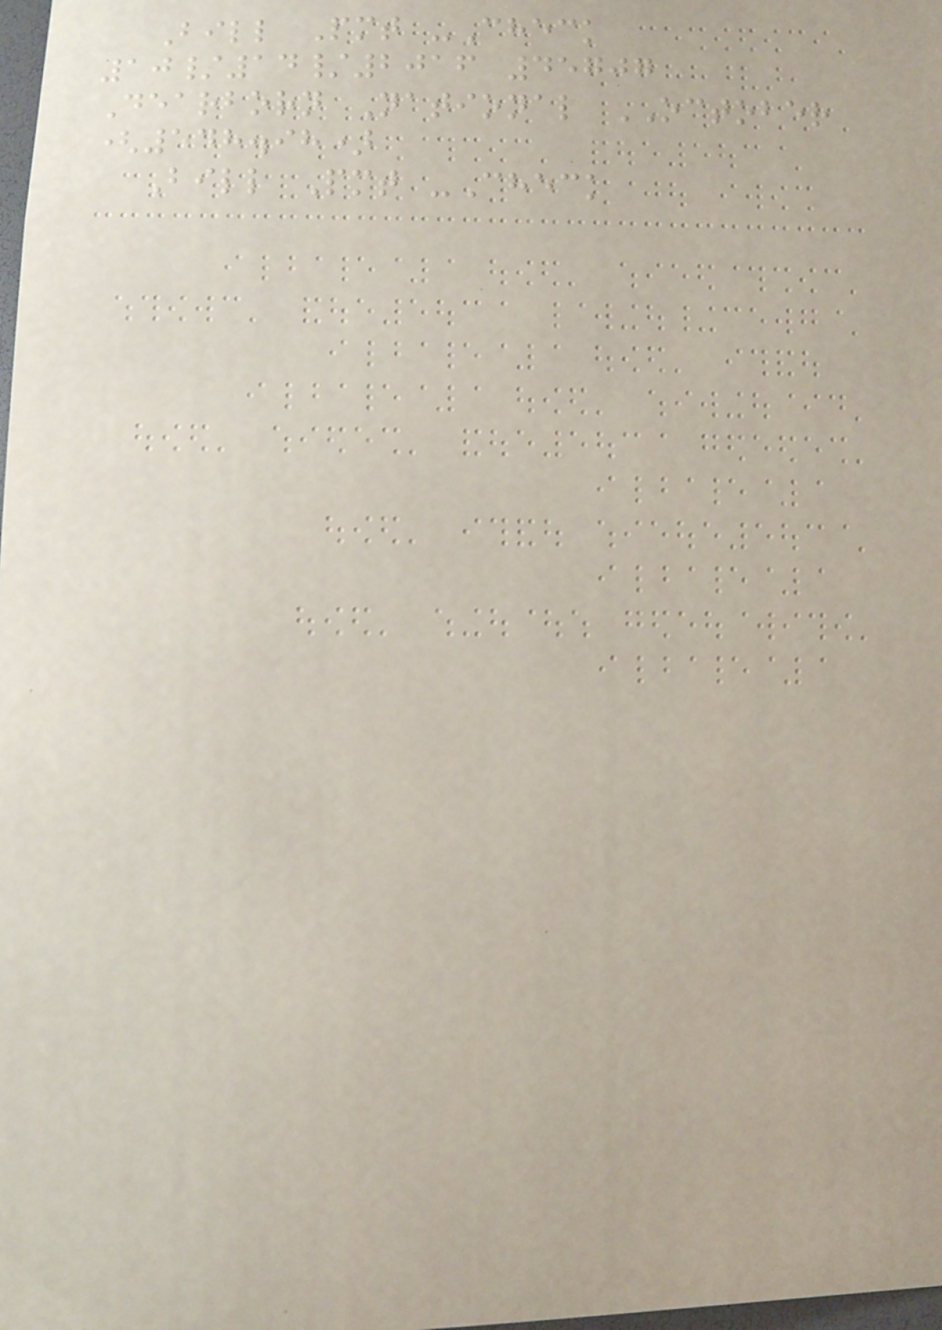Bill Pmt -Check
10/14/2016 45707
Dearborn National OCTOBER
(548.98)
Bill Pmt -Check
